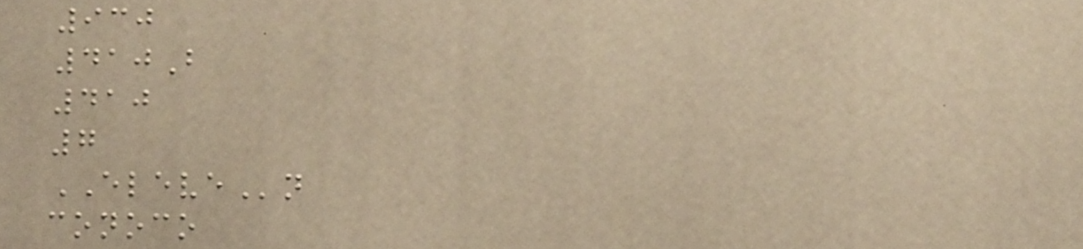930
410B
410
7
ELEVEn
conoco
